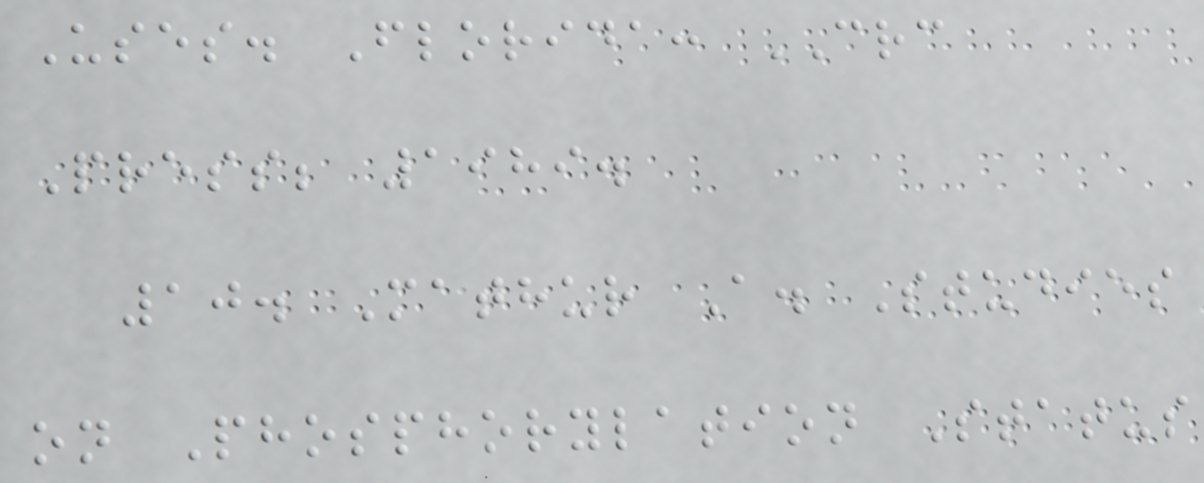Uses. Florida: CRC
Press; 1989.
10. Mathur A. Studies
on Phosphorylation Status
